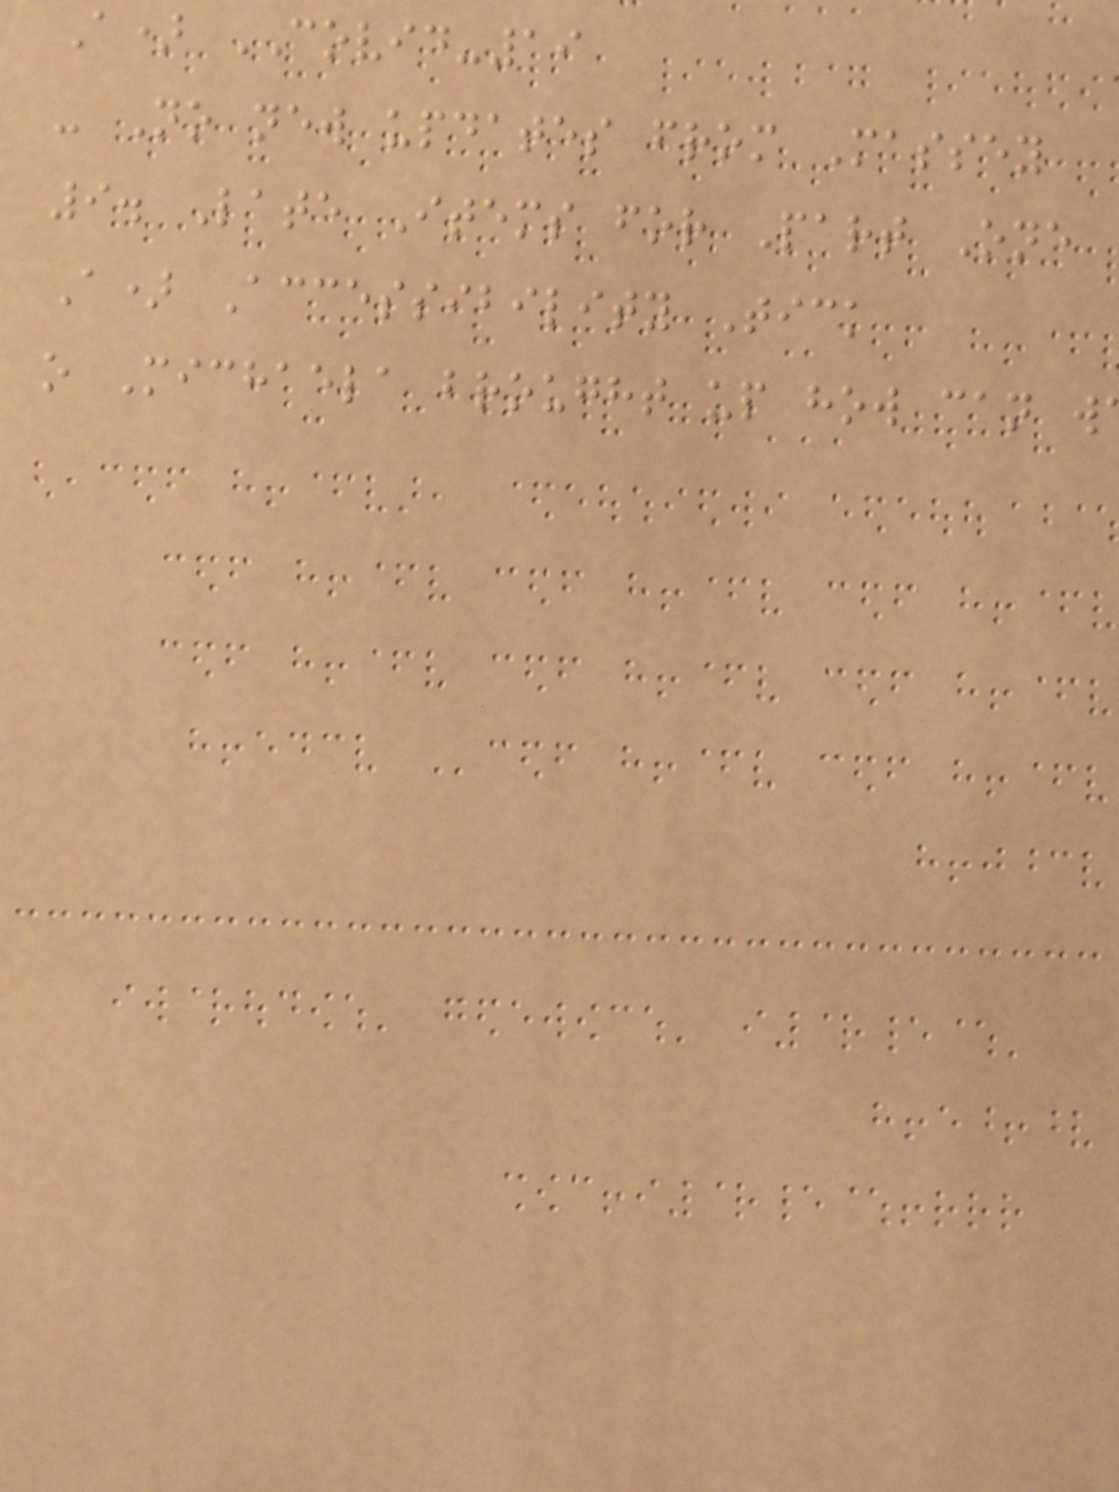A) COVID-19
- No new updates from Massey
9. Late Items for Part One
A) Accessibility Tick
o Michaela brought up how can w
